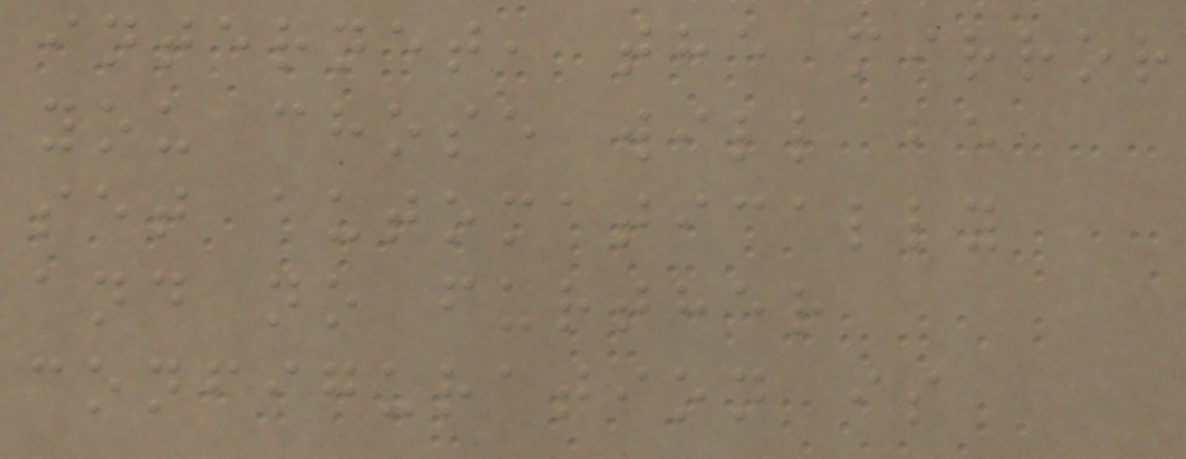internet, the mirror
you chose will be
set automatically
and no further
configuration is
